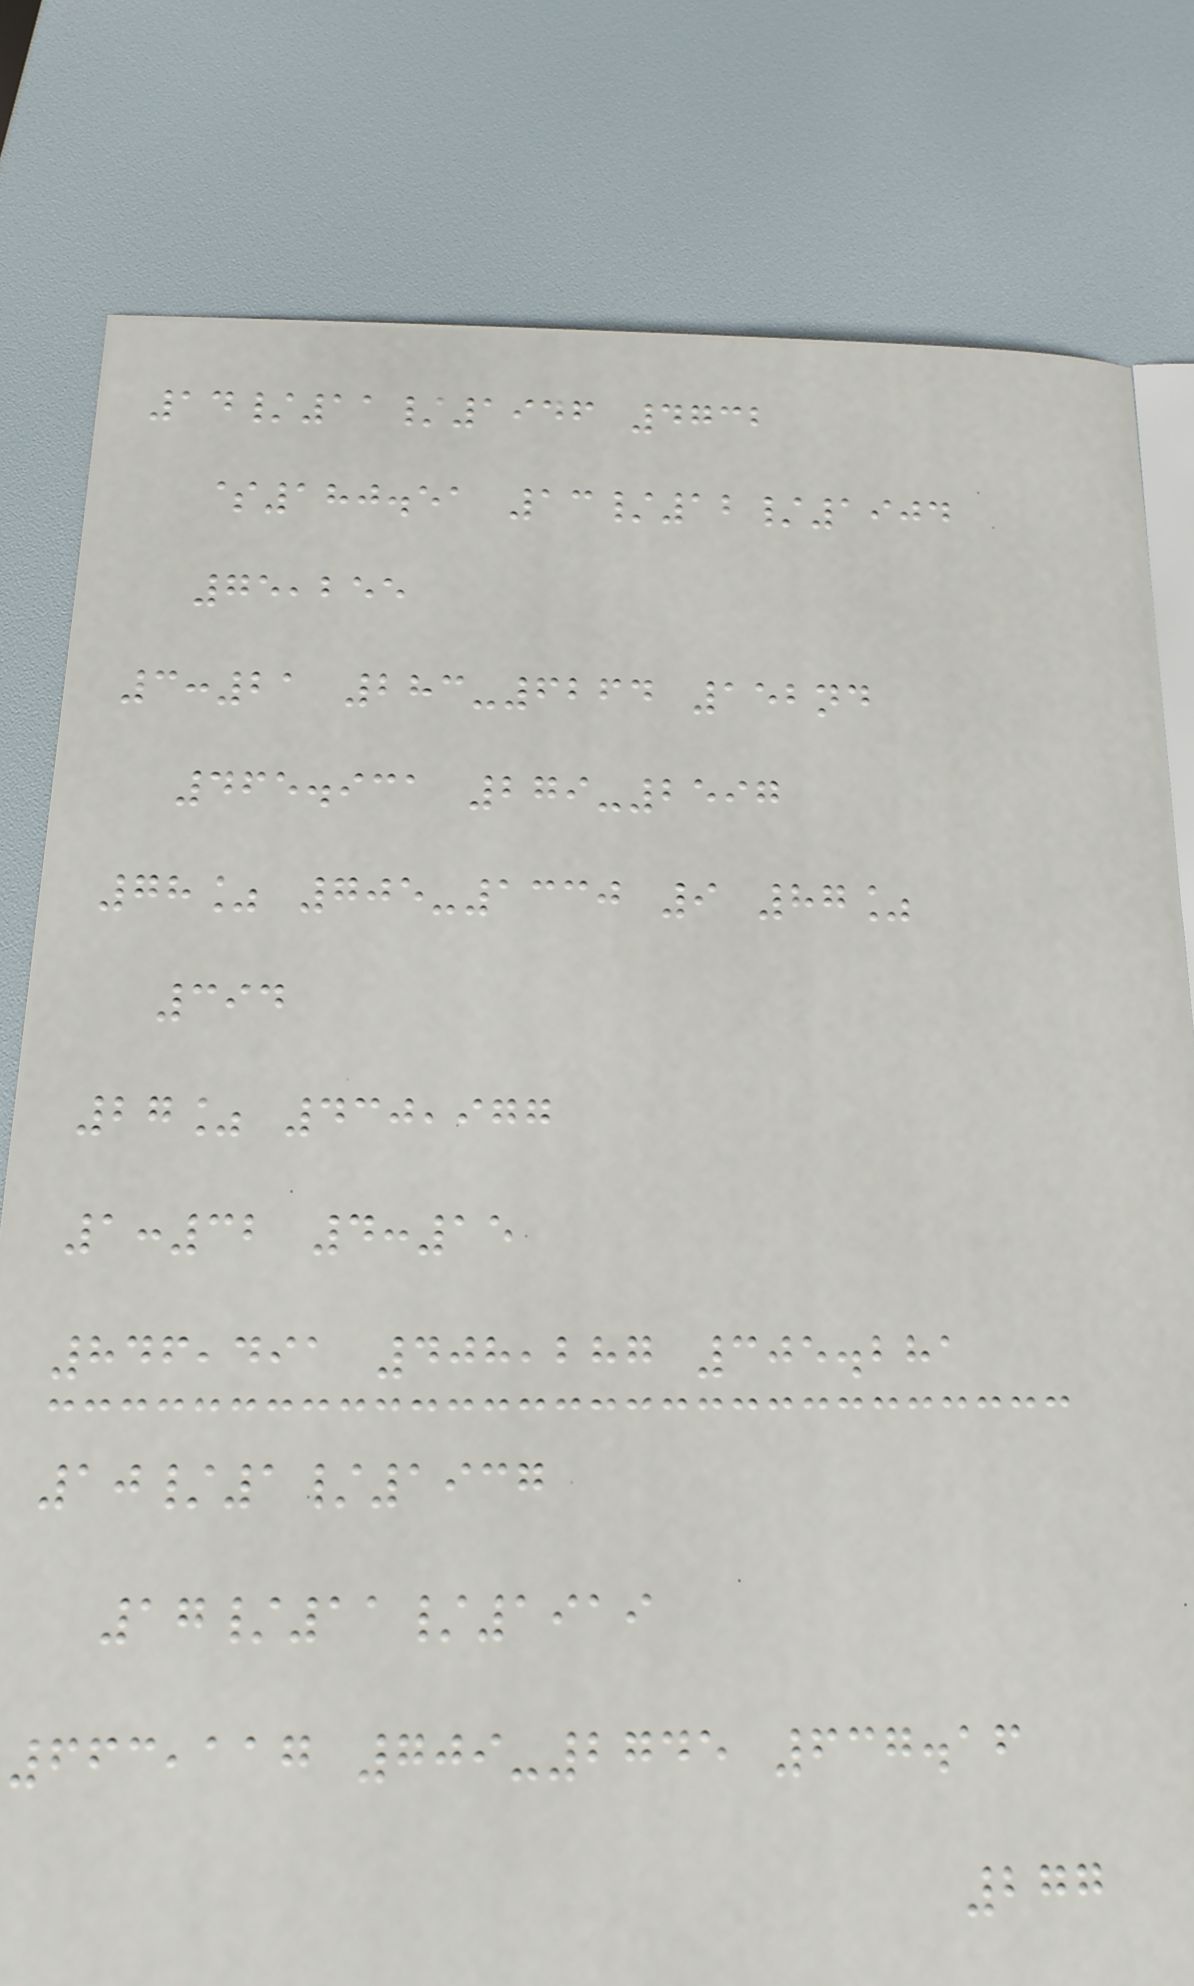14/11/1946 4732
$180.51 13/12/1904
75,255
3:21 283-6264 152nd
465.931 279-2597
78% 705-1330 9 87%
394
27% 430,977
1:32 4:15
846,491 408,287 305.281
10/1/1937
17/11/1919
663,117 709-2745 637.16
277
